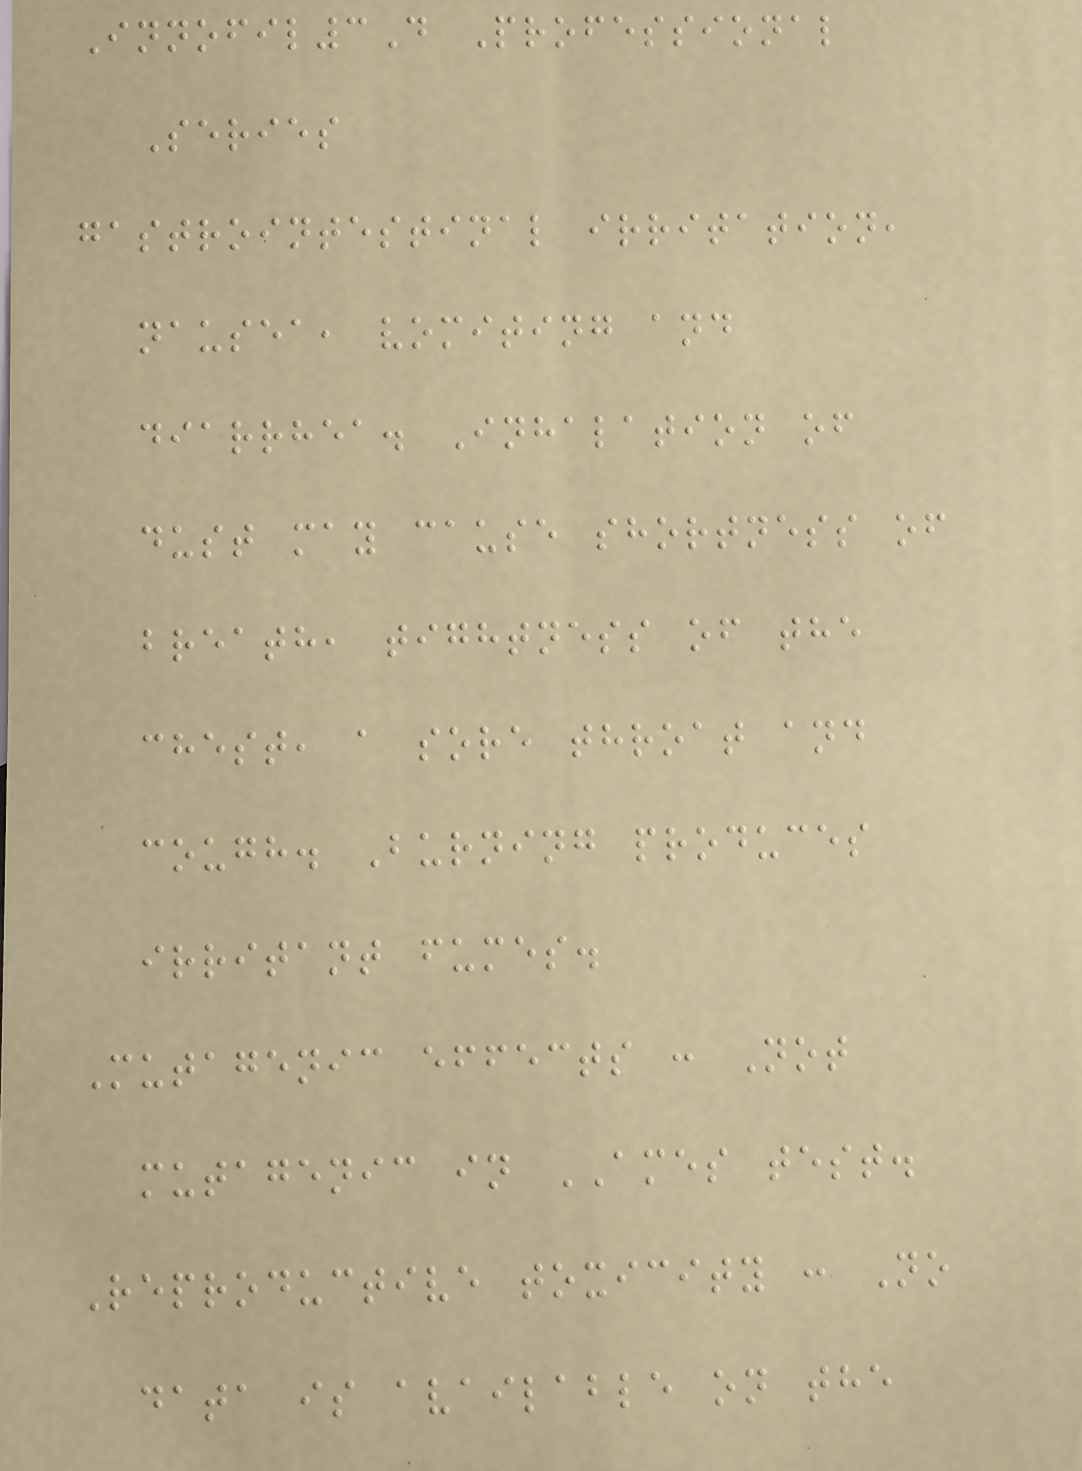Innofil3D Professional
Series
gastrointestinal irritation,
nausea, vomiting and
diarrhea. Inhalation of
dust may cause shortness of
breath, tightness of the
chest, a sore throat and
cough. Burning produces
irritant fumes.
Mutagenic effects : Not
mutagenic in AMES test.
Reproductive toxicity : No
data is available on the
